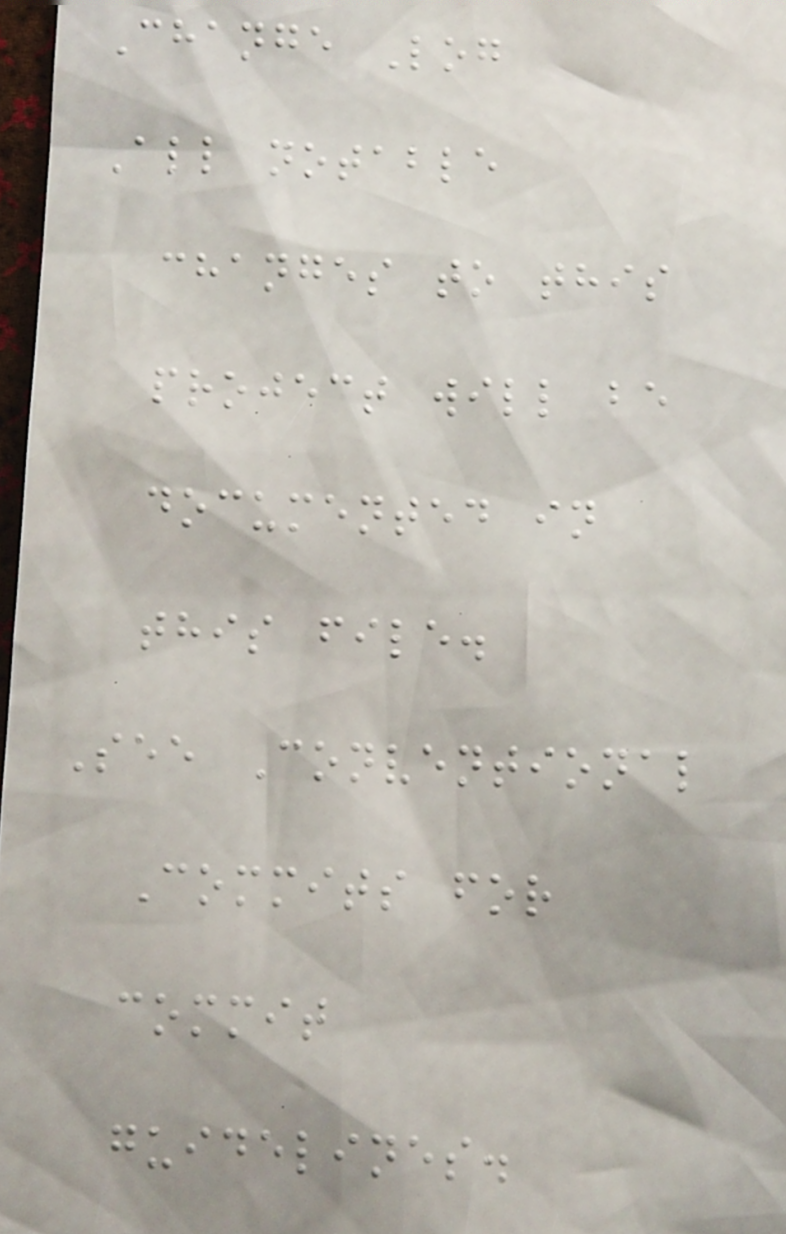Change Log
All notable
changes to this
project will be
documented in
this file.
See Conventional
Commits for
commit
guidelines.
